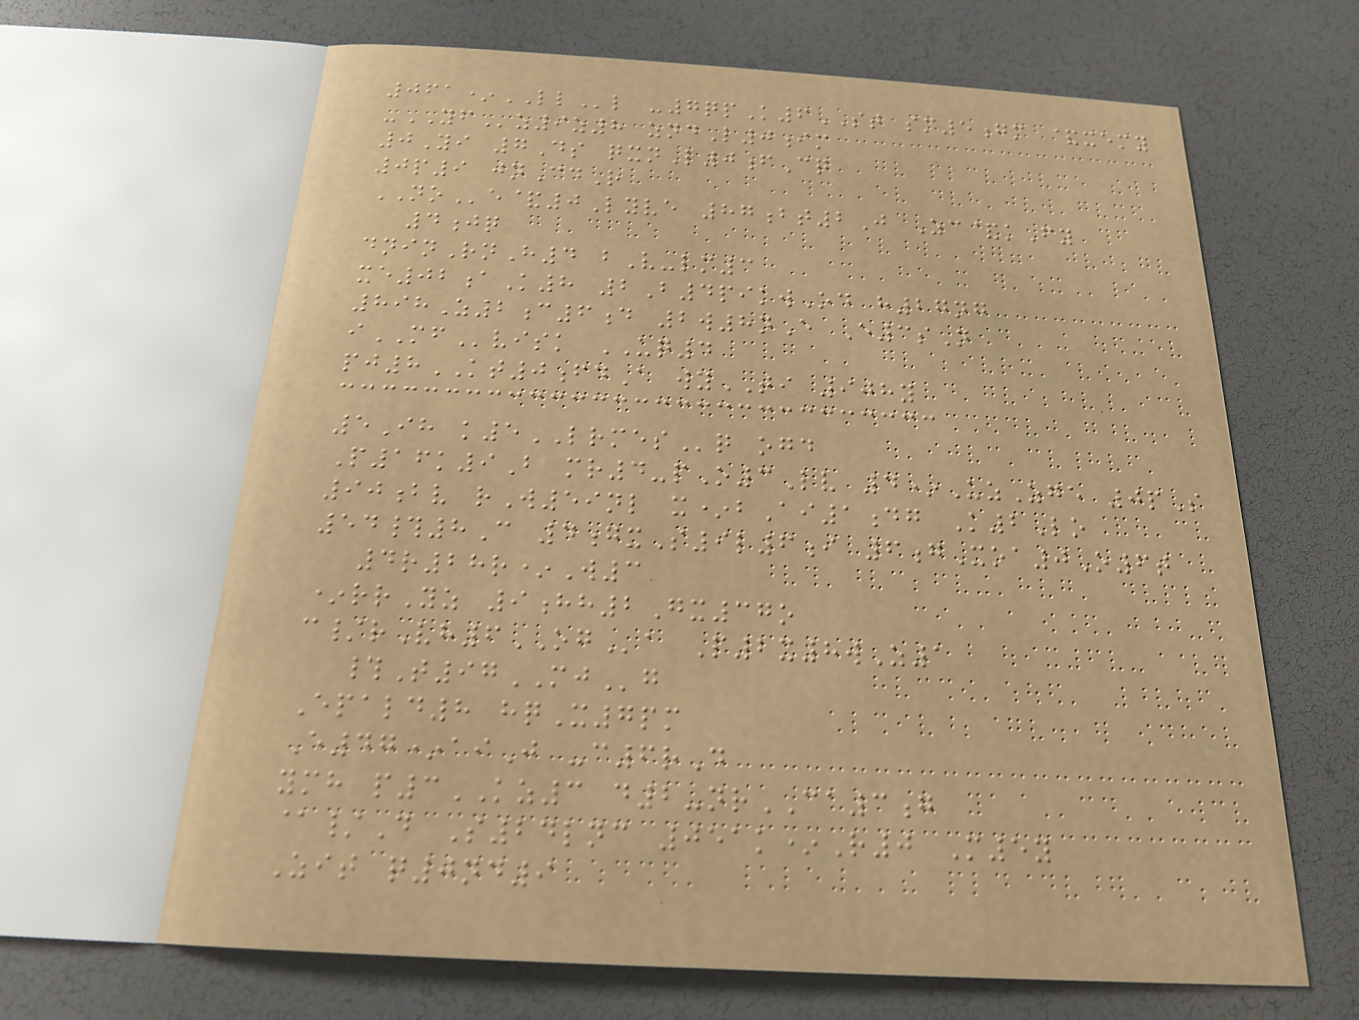061*LLl -7qpK6ST sm5gm &xemy
-YFz9z8 zndL0im
0Yi 7Ds qxnL0fCq
0p9 jnCdR
NOe&0Lyve 87bt2J Zc&kFy
4jq
dninRnH4 bV-lm3
xe02aK8 2B4pikwOd h27ng
898Z2c6d 2w8nE E3sN
iMFvisk UQ4
pj8KT0fdA wyTI 908y
5Ih k5LRMESq ogd
P16k9B mr4-pO3Lv 4*UzZge 0pS
90bv rW59nl x*bAi1dg K2Lo
54#8C 4gxS9l6i 6gXoa0O6t
4r28r*W3
*rrYz 9hh2Gx37o
c/rVh6OGa P2x8wZ1
#T97MJg
Epald8 hqX7pm
E47*aiJ -c6rD
ymh p3KZ3 d2-nrCA3g
@/D S24lnc 051k*R0 M5y
Zit q0nd9
